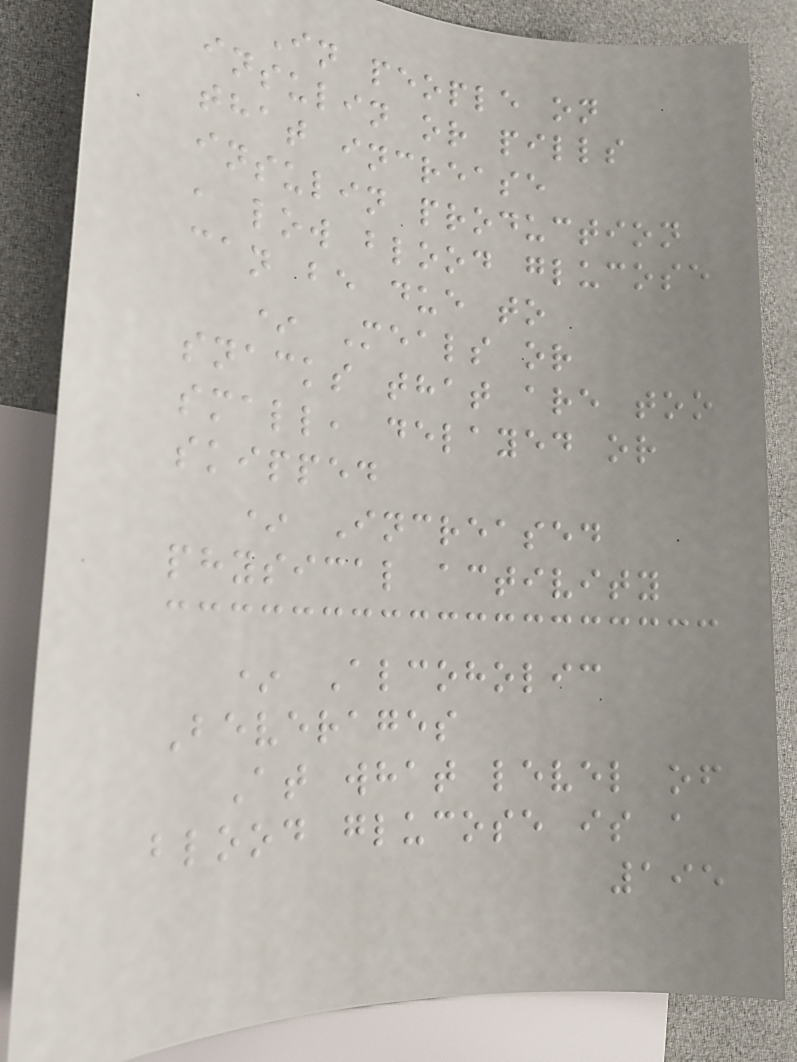In people on
insulin or pills
that increase
insulin production
, low blood glucose
can be due to
* Meals or
snacks that are too
small, delayed or
skipped
* Increased
physical activity
* Alcoholic
Beverages
At what level of
blood glucose is a
195
